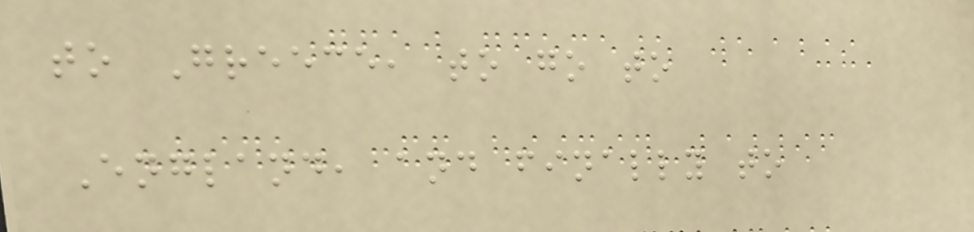to Greece, to go to
England, and finally to
